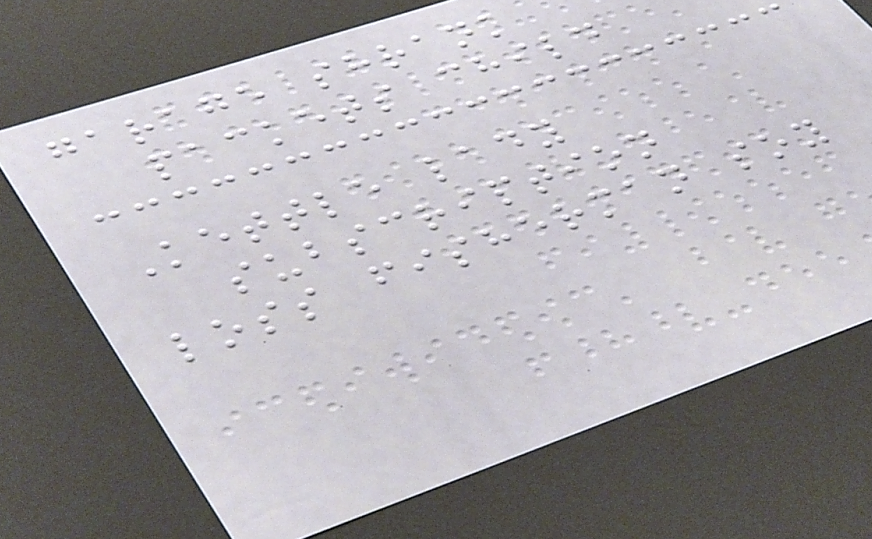garage shrank
packets child
Kettle lady
subscription
loss fisherman soy
